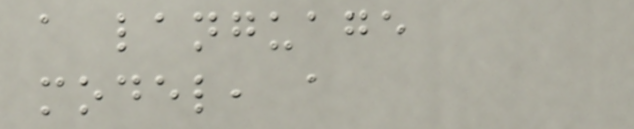a language
model, a
